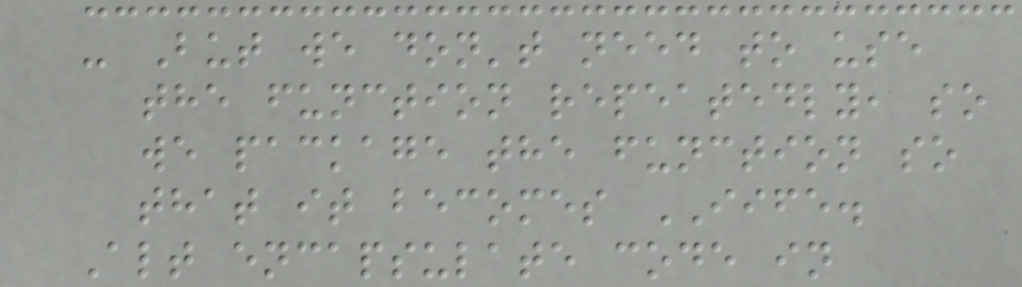- But we don't need to use
the function repeatedly, so
we package the function so
that it becomes IIFE.
Alt encapsulate code in
